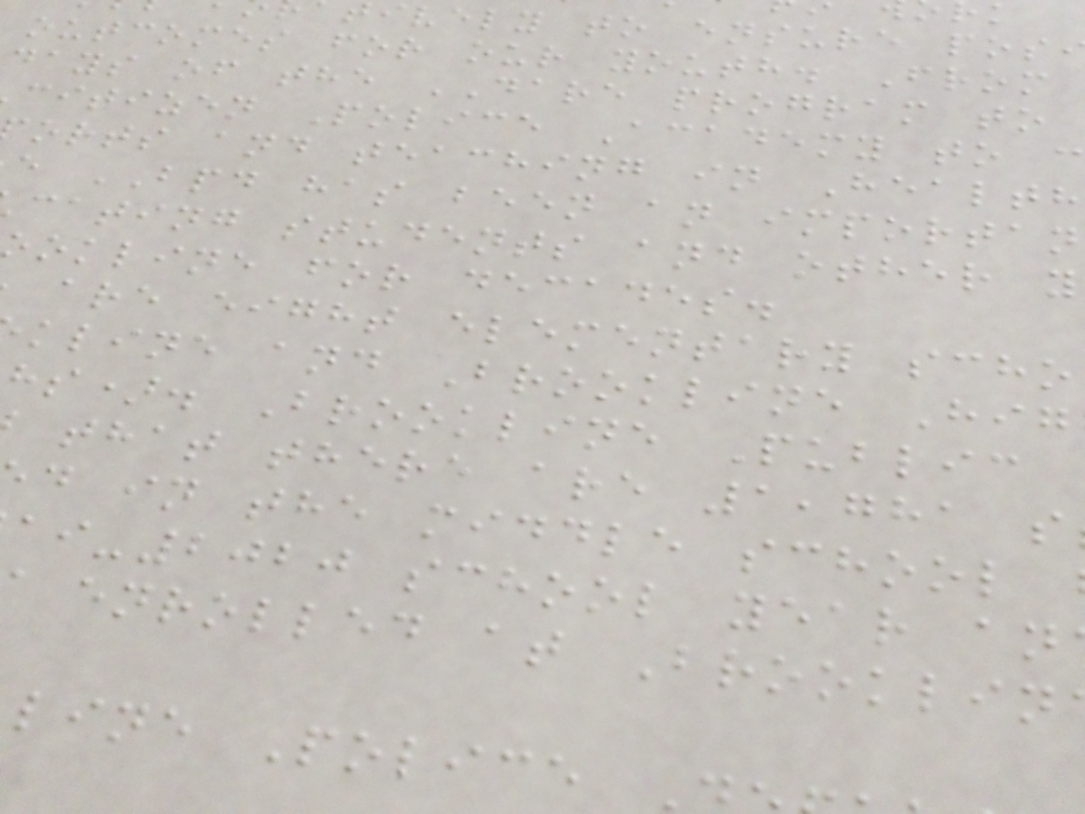ively to ensure pos
outcomes for our youth. From
days of the DARE program to
citizen Police Academy to c
orts and teaching in Health
e BPD has been an importan
cating students and other y
okline for decades.
are eight elementary scho
kline and Brookline Hig
hs). Brookline Public
that there are 1,781 s
d in the middle school
-2020 school year an
enrolled at Brooklin
line Police
